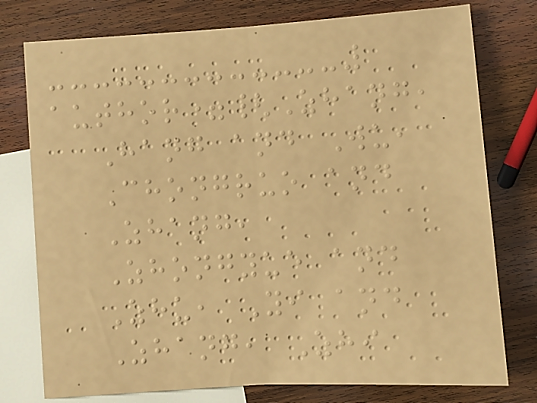author={Zhang,
Hang and Wu,
Chongruo and
Zhang,
Zhongyue and
Zhu, Yi and
Zhang, Zhi
